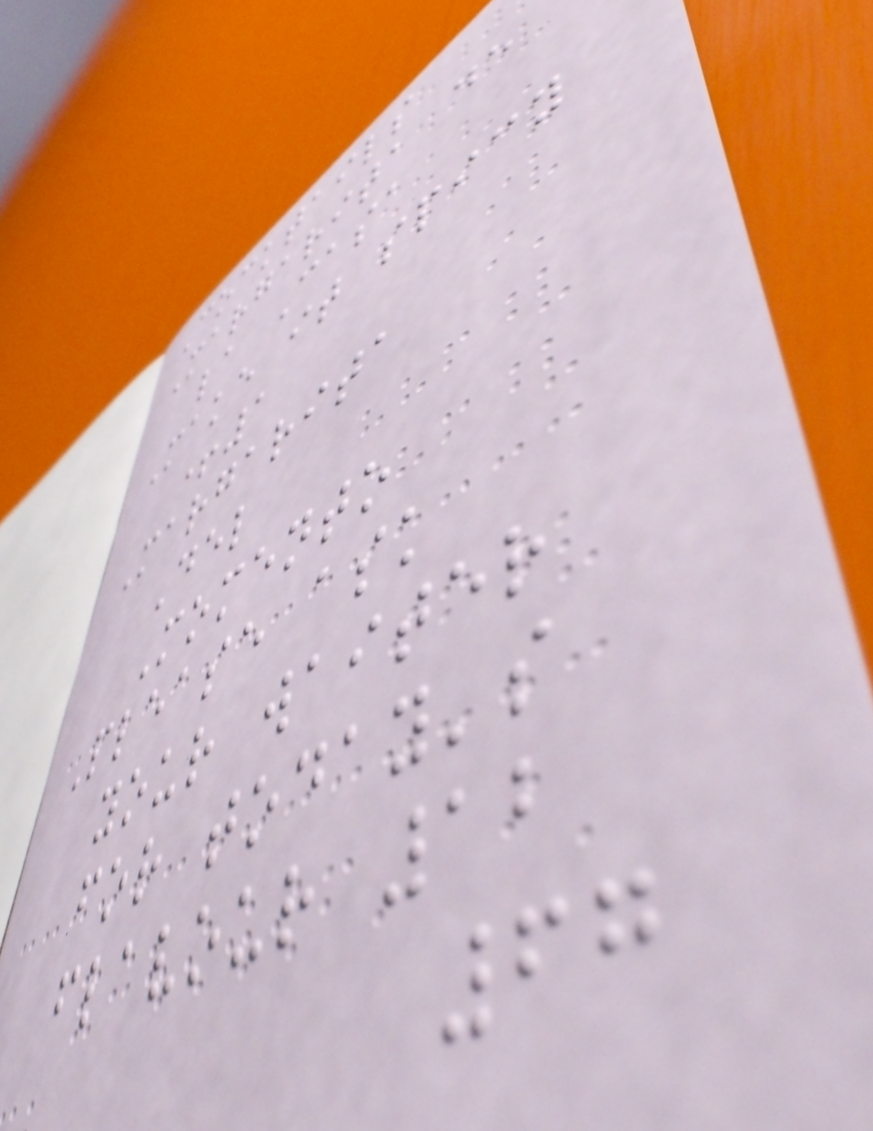Cocktails
Margarita de
la Casa
Make it spicy
+1
Margarita
Del
Momento
Please ask
your waiter
for today's
flavour 12
67
